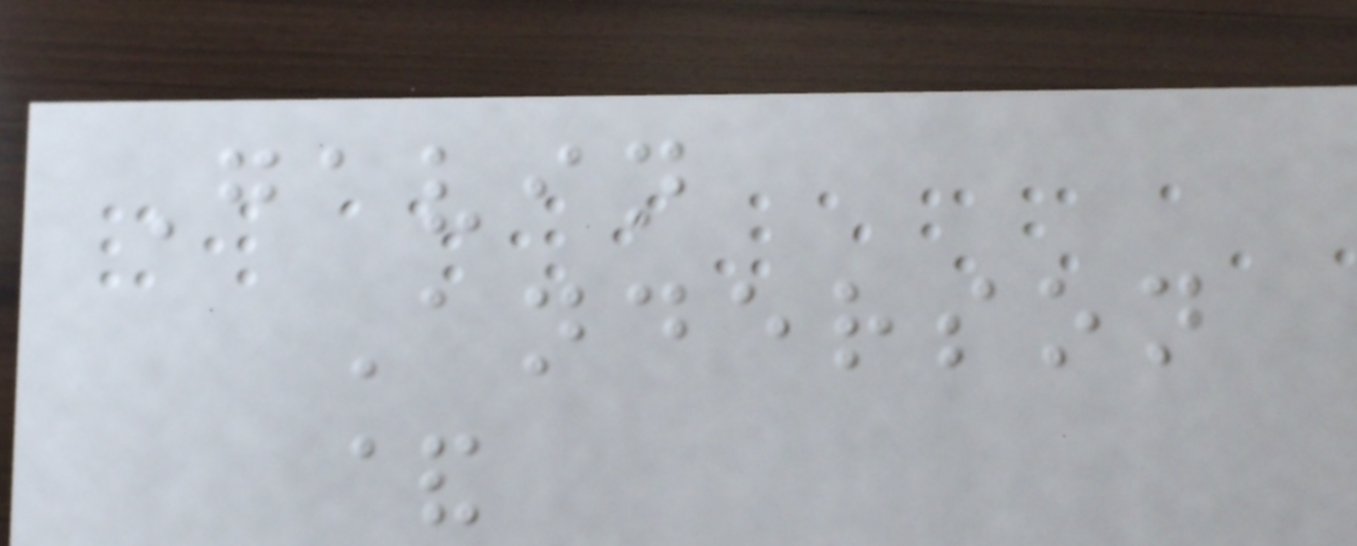Gavin
Anderson
&
